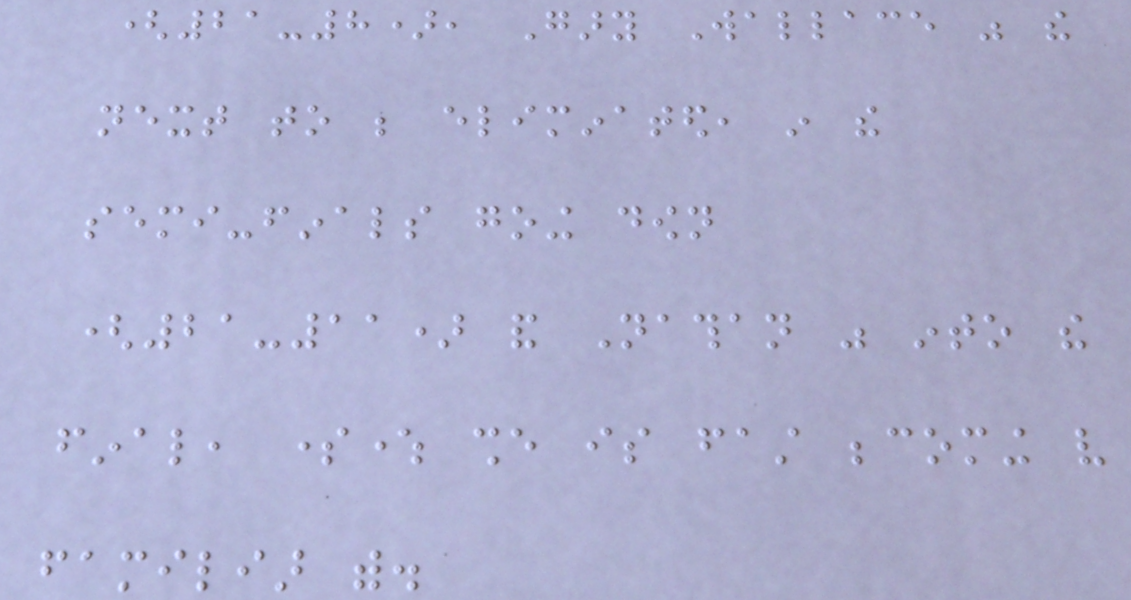(21-8), Gary Wallace was the
next to be eliminated, in the
semi-finals going down
(21-11) and Nathan was into the
final, somewhere she is fast becoming very
familiar with.
